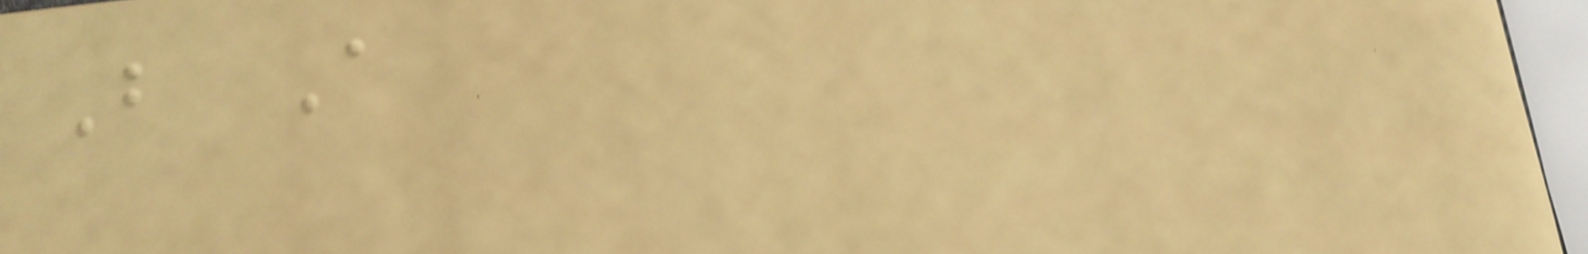B A
